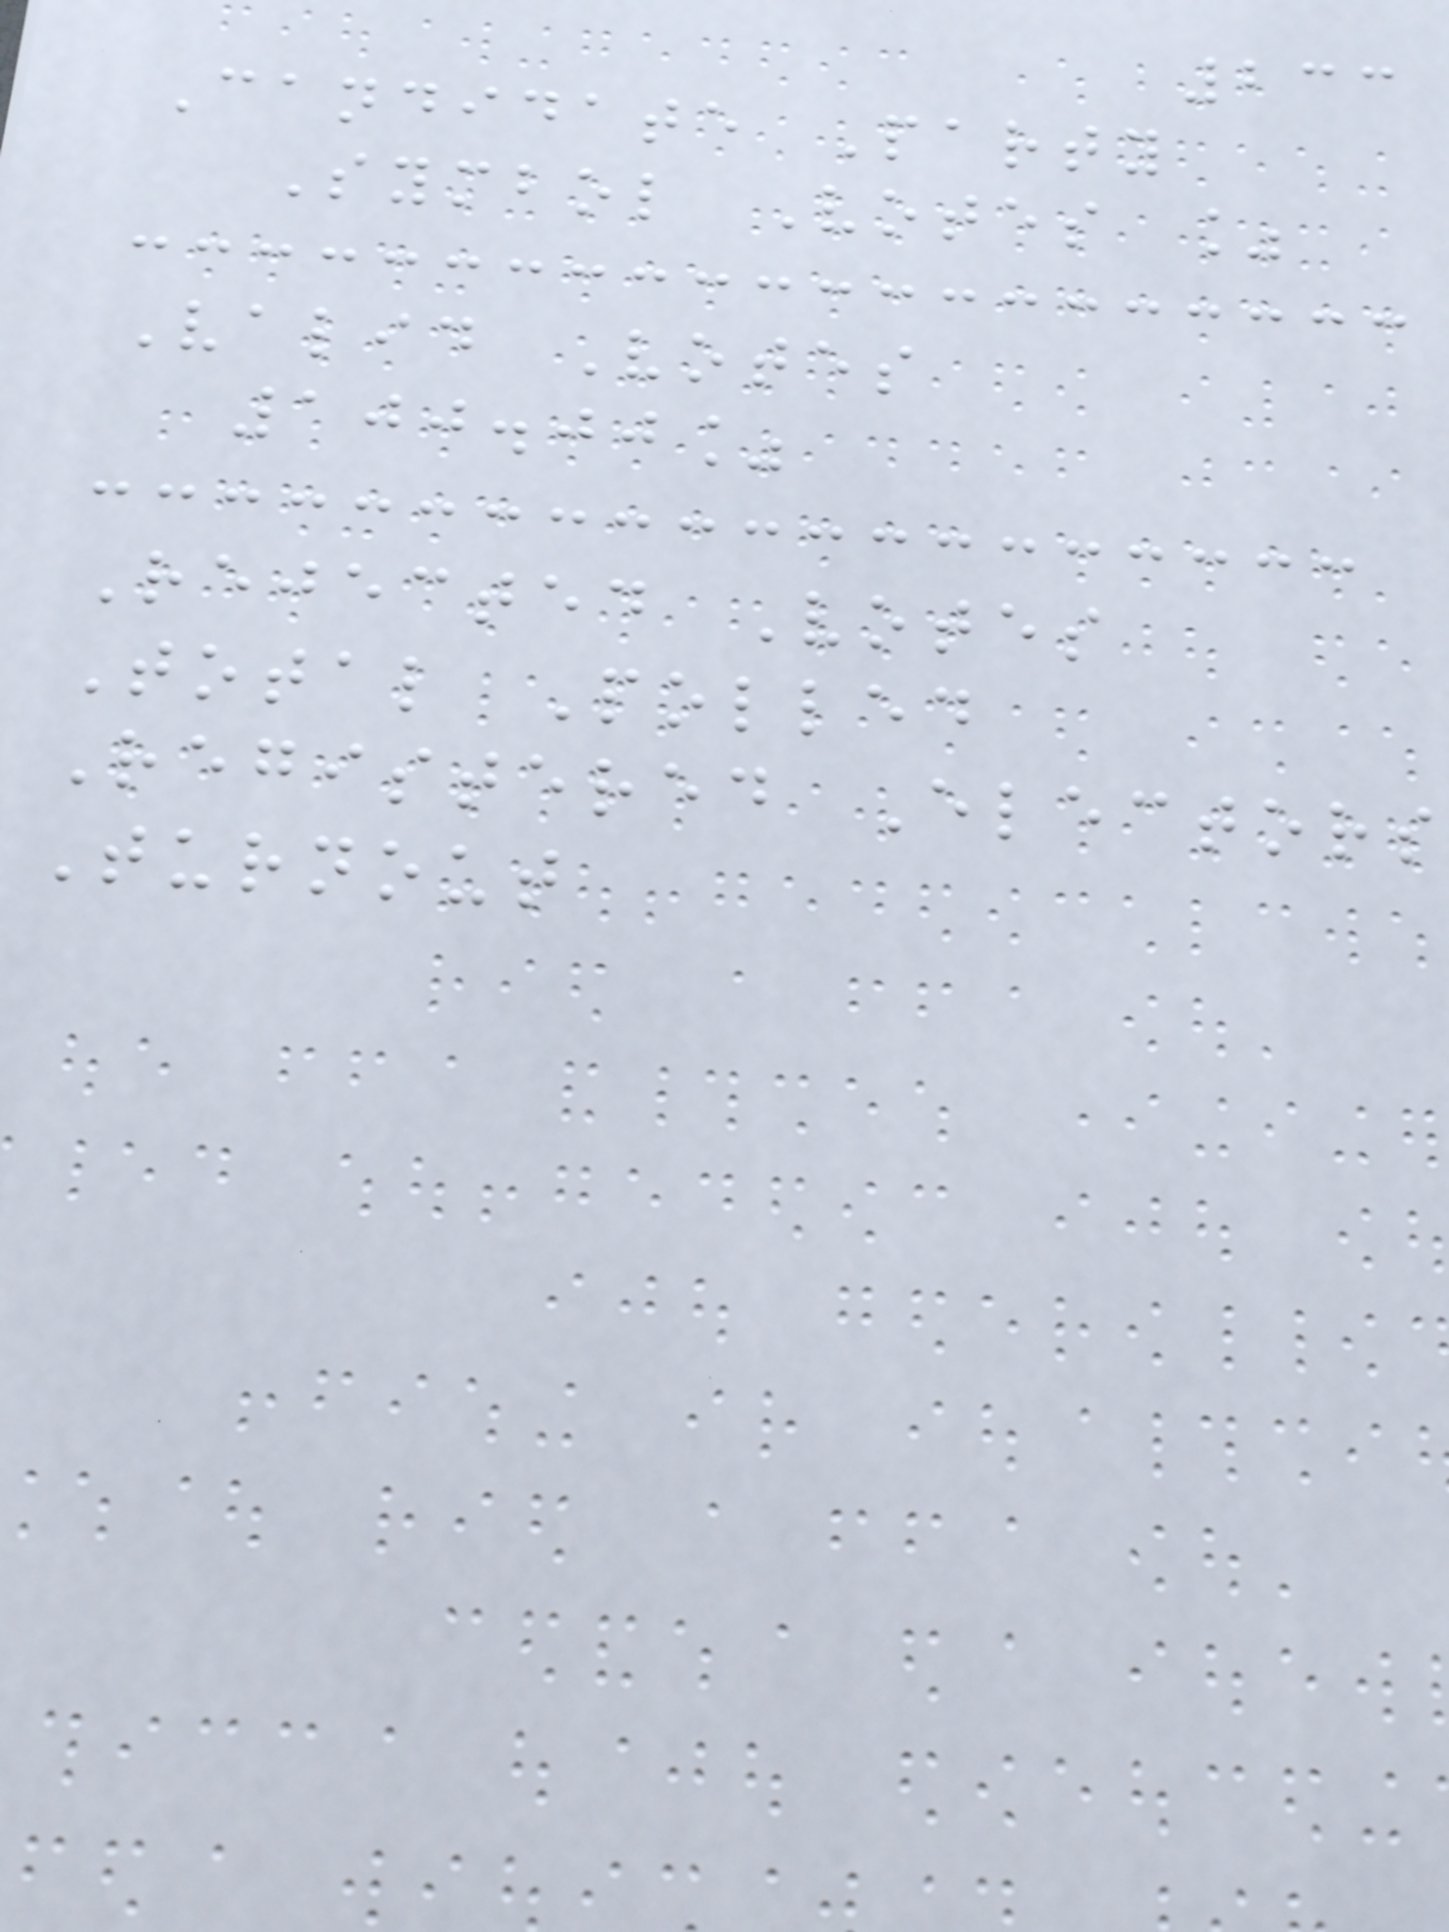233
Candidate Party
Symbol Votes %
Valid Votes
100.00%
Rejected Votes
Total Polled
Registered Electors
Turnout
